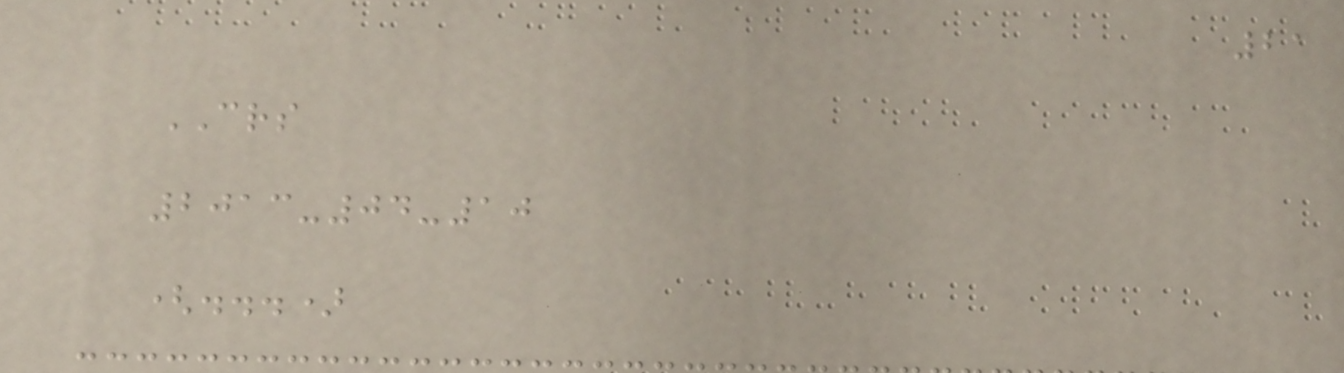21
CRS
2013-04-10
(...)
